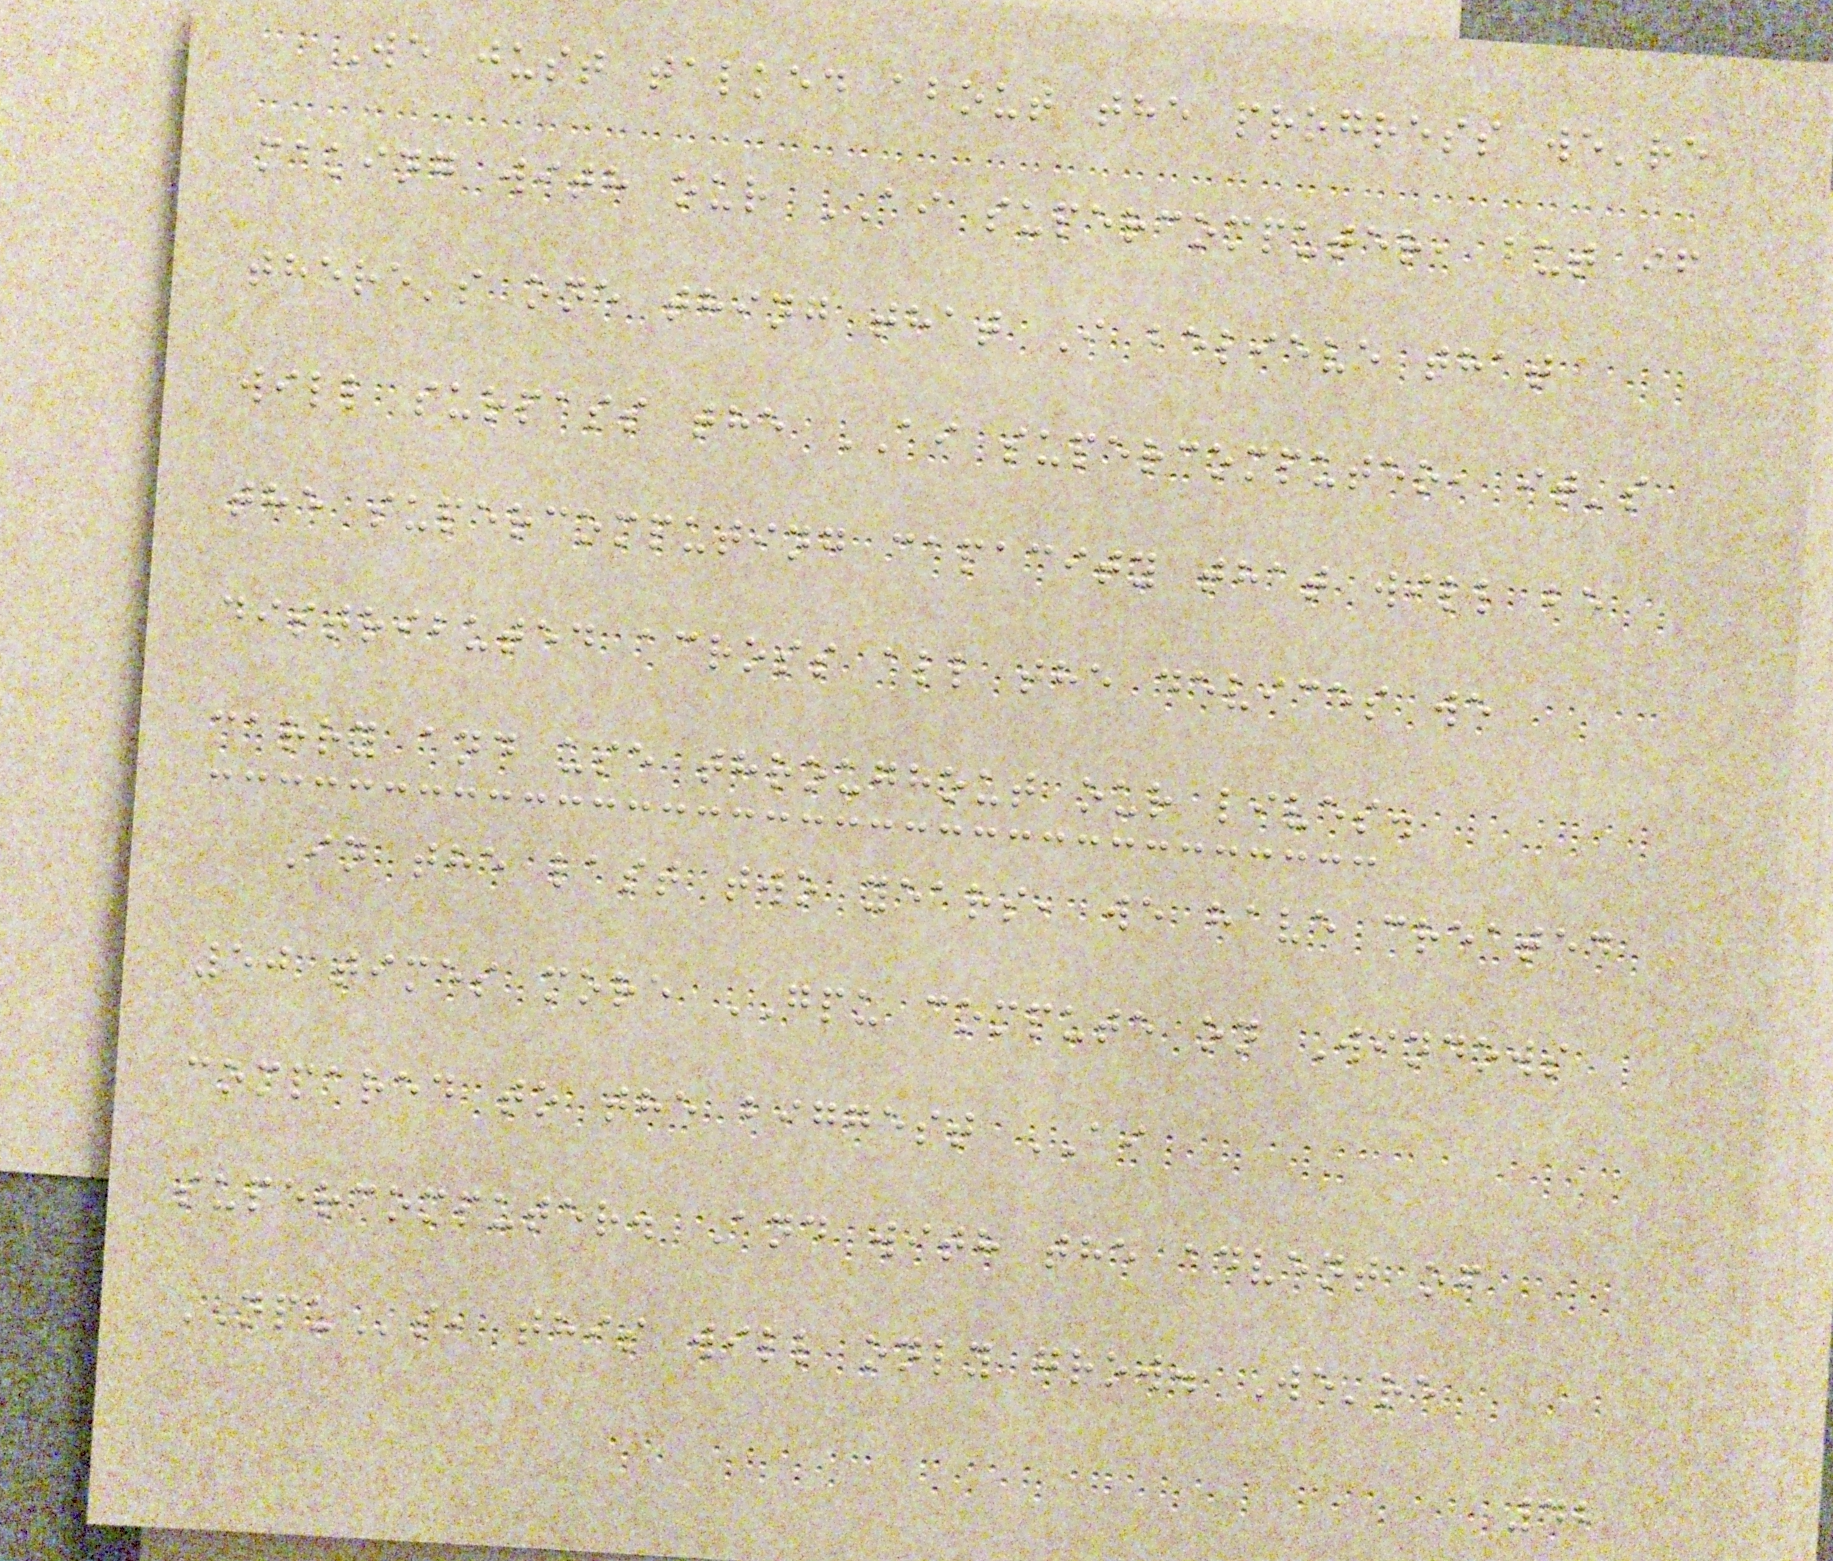We just talked about the progress we're
making with our AI supercomputer, but if
there's one thing that I believe that
will surpass the AI supercomputer, it's
the supercomputing capacity that will be
distributed across all the devices we
carry and use throughout our lives.
In the last two years, we have created
50 times more GPU compute on Windows
compared to the biggest AI
supercomputer. And with the advent of
NPUs, this will only grow. We're
42
